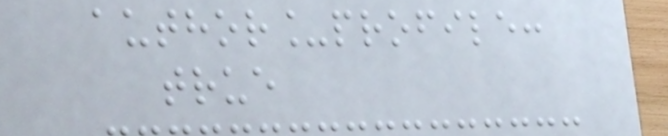author_profile:
true
